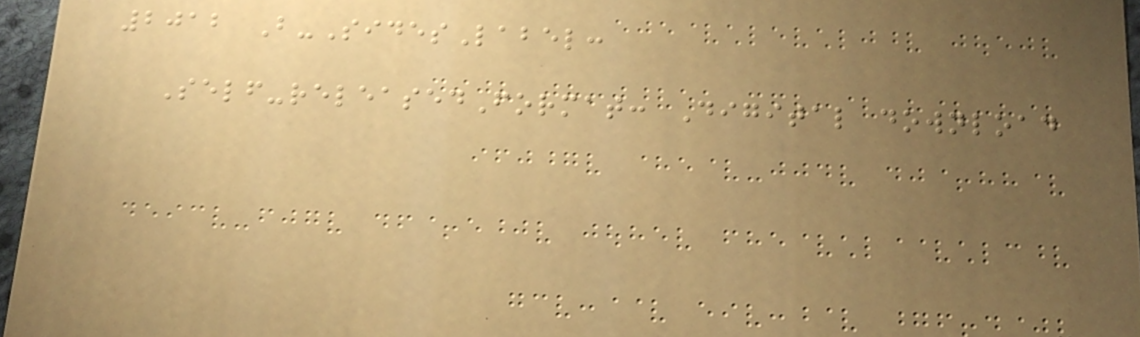2012 B-SidesLabel:
Self-releasedFormat: Digital download
